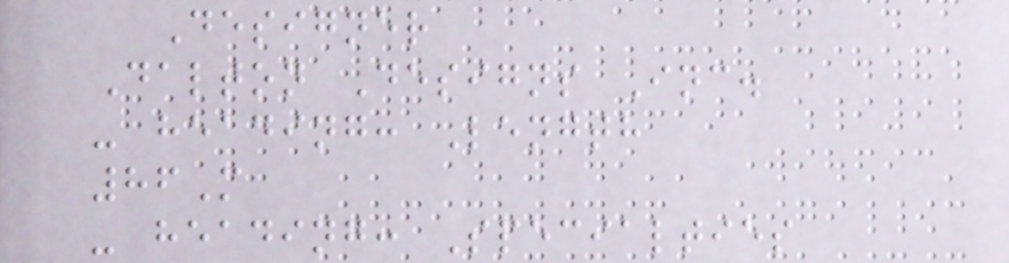Designer
Dalton Designs Inc.
- heading: Length
86M
- heading: Specialties
